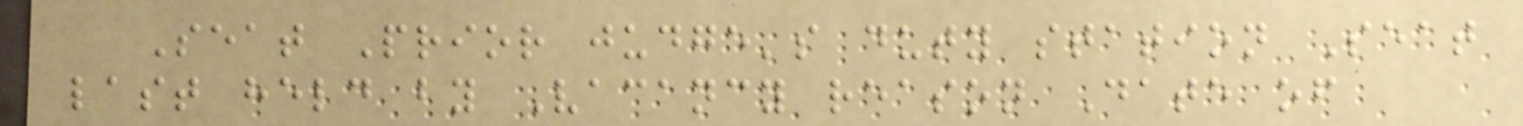Seat Prior judge's duty station Seat
last held by Vacancy reason Date of
